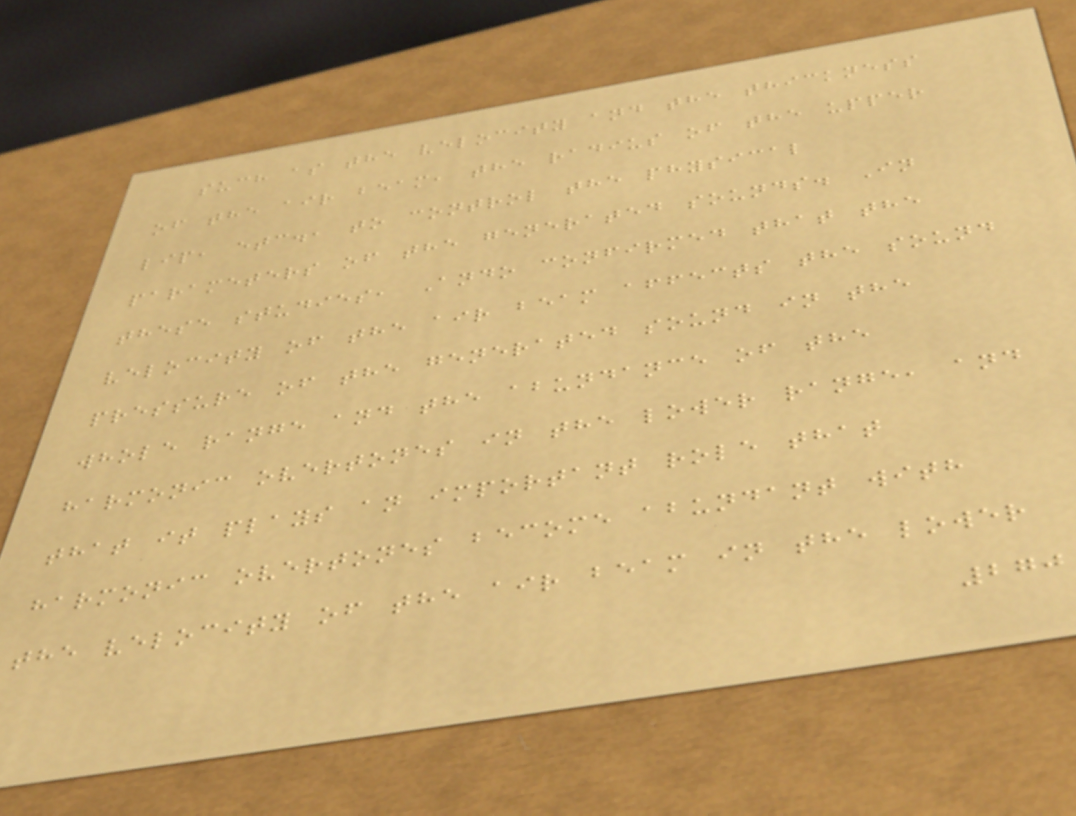such as the velocity and the thickness
of the air beam, the radius of the upper
lip, etc., to control the physical
parameters of the generated sounds. In
these studies, Ando confirmed that the
velocity of the air beam affects the sound
pressure of the generated sound in the
whole range and the abundance of the
harmonic overtones in the lower range, and
that it plays an important role that
harmonic overtones become abundant with
the velocity of the air beam in the lower
270
